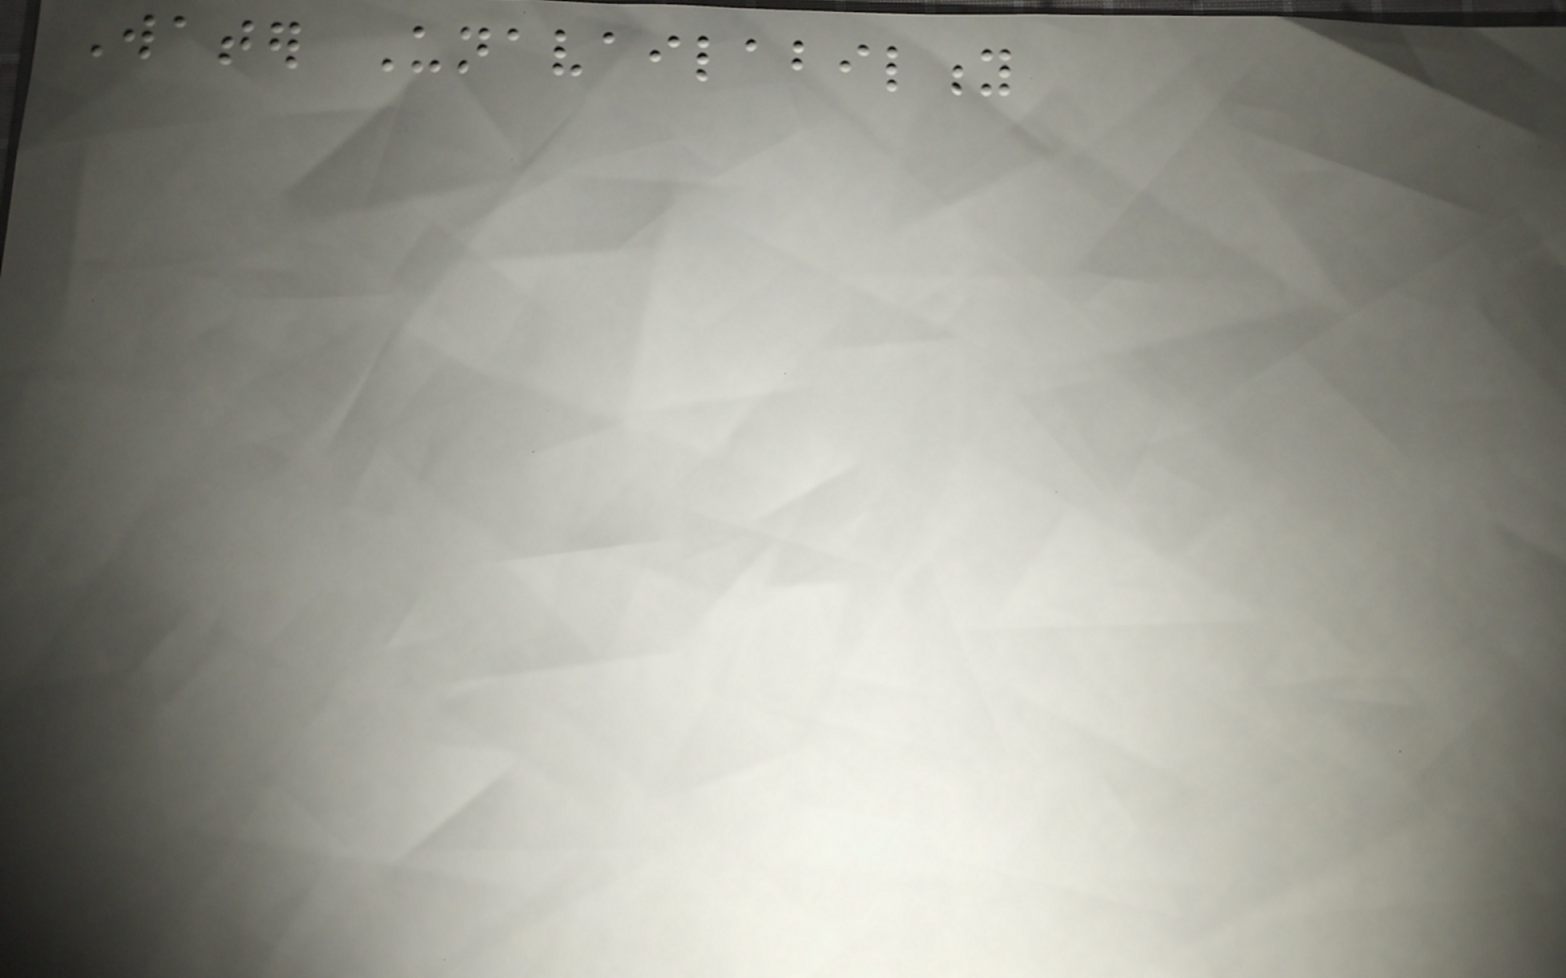Water Unavailability
